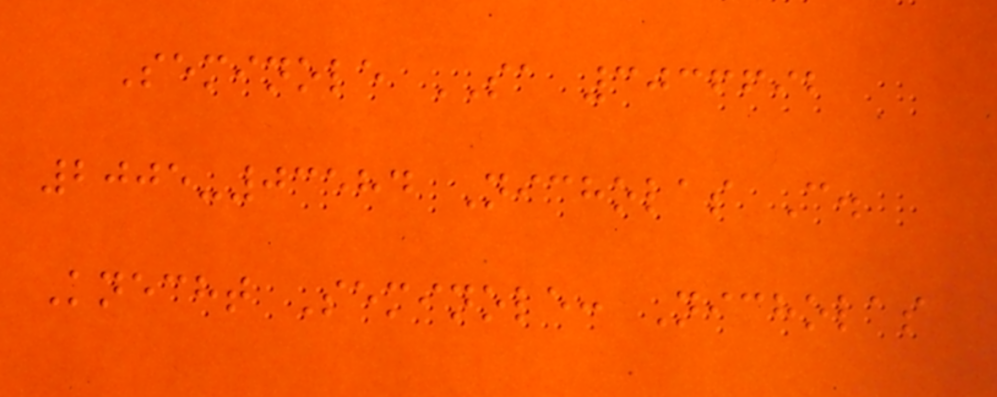Seminole SA 3036692
2005-03584 Nicholas C.
Knecht Seminole: Nicholas
